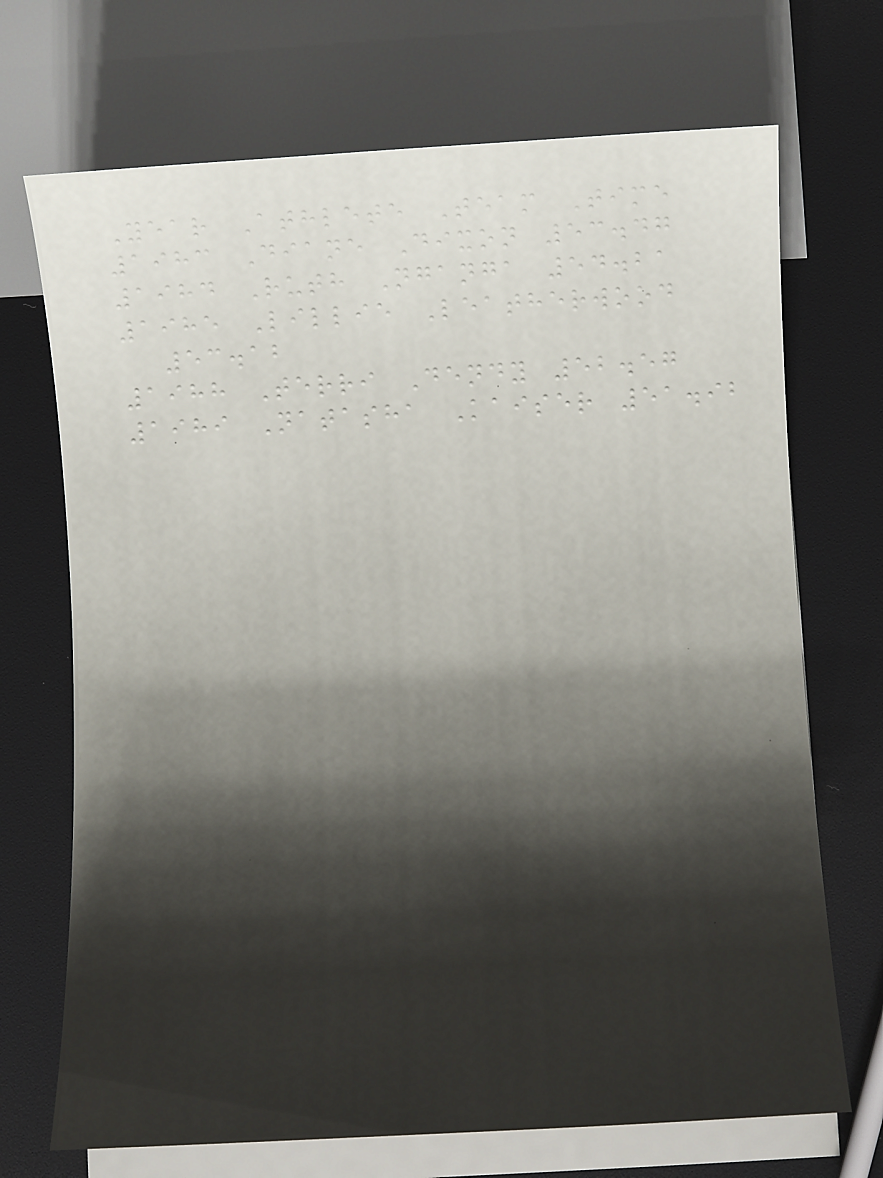Year Athlete Team Time
1983 Diane Dixon 53.47
1984 Ruth Nganga 54.21
1985 Lillie Leatherwood
53.12
1988 Terri Dendy 52.57
1989 Natasha Kaiser 51.92
